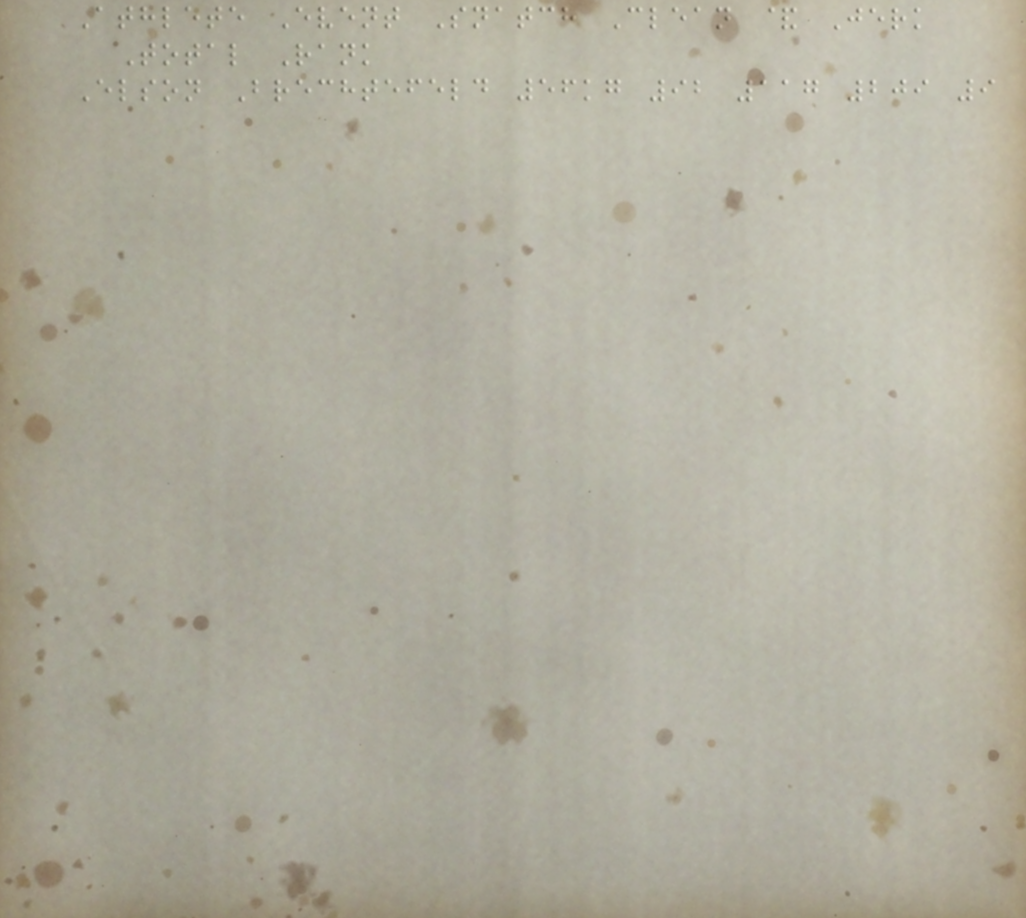Athlete Event Snatch Clean & Jerk
Total Rank
Elson Brechtefeld 56kg 92 117 209 9
